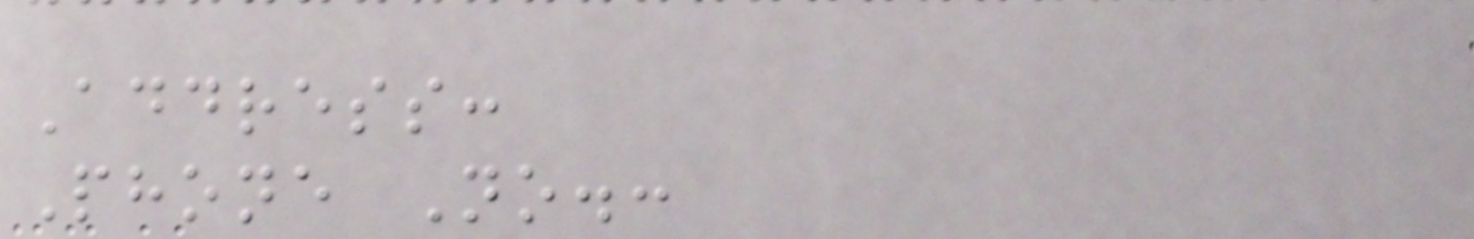Address:
Phone No.:
